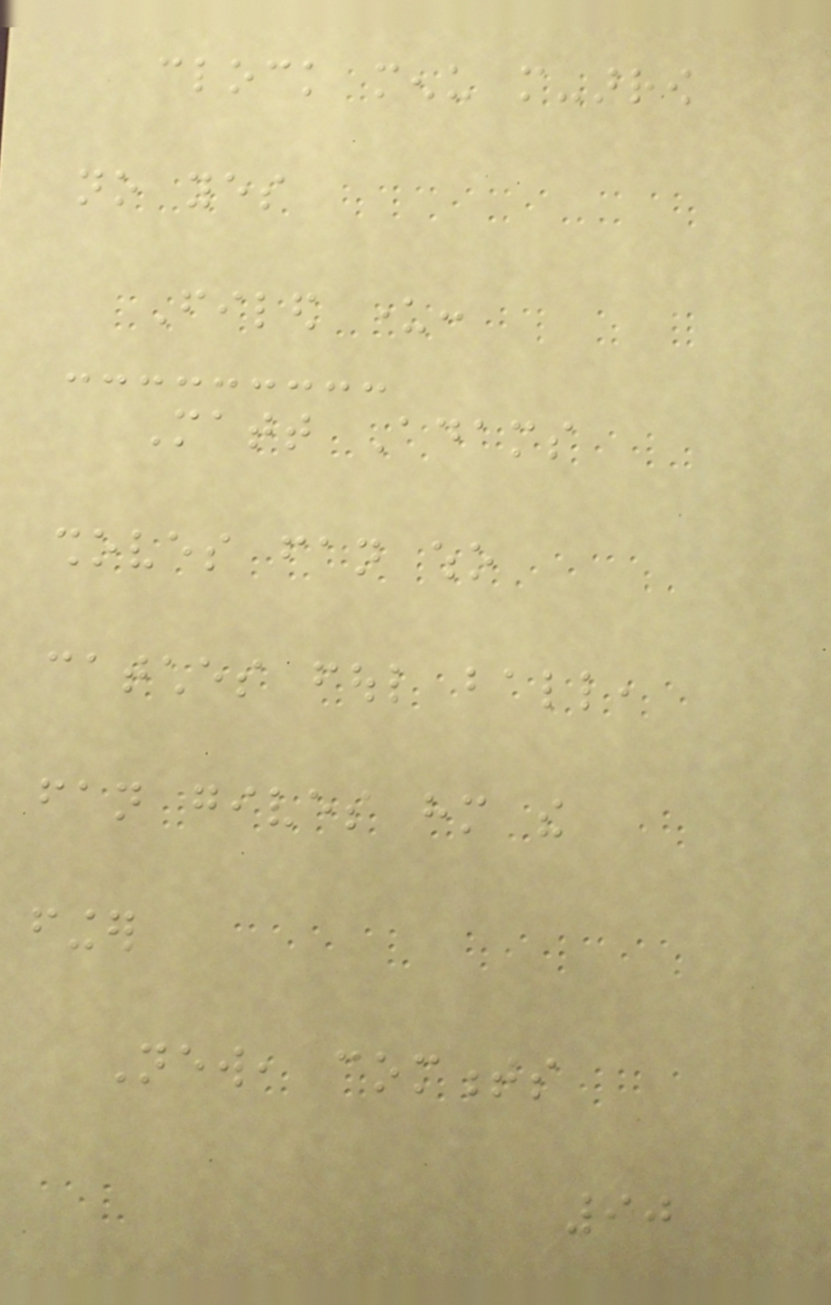clock menu more-arrow
no yes
Filed under:
Matt Adams
shoves fan who
catches foul ball,
fan gives him the
finger
New, comments
90
